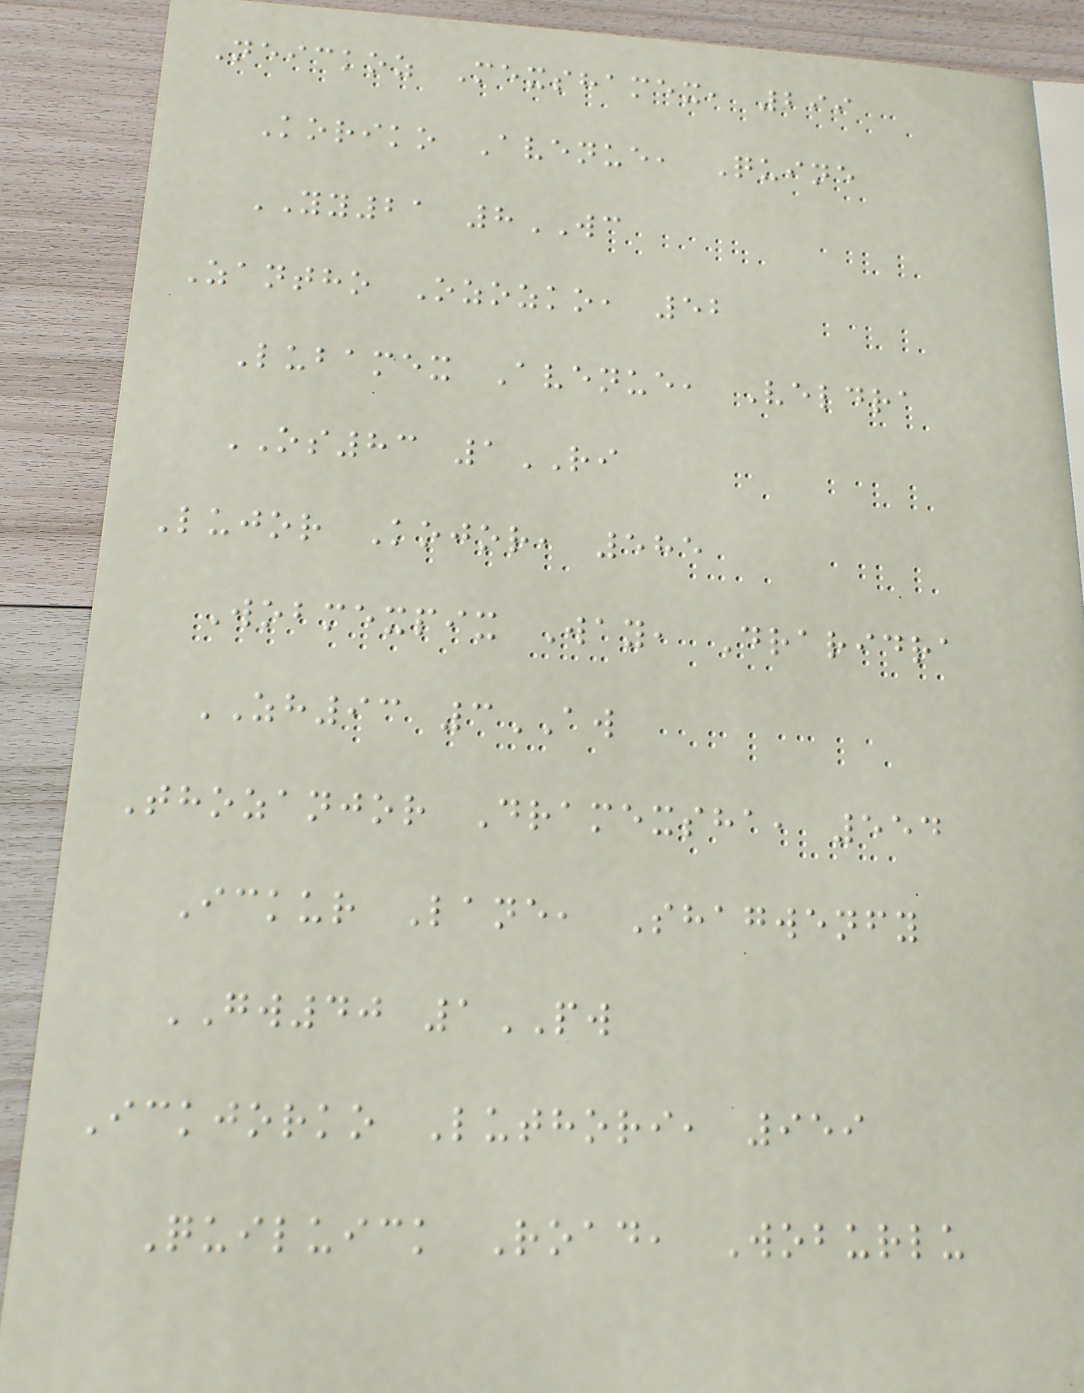Neickoz Mexshamex, 299
Koriko Avenue, Quine
YY21 8WC
Zantho Ozozko, 52
Lubamex Avenue, Veldra
OS83 1RI
Lujor Kojor, 585
Wobmexpix Way, Draridra
ZH93 3AW
Thozanjor Dramexsha, 554
Ickur Lane, Shagwenfy
GW40 1PW
Ickjorko Luthori, 959
Quiluick Road, Woburlu
